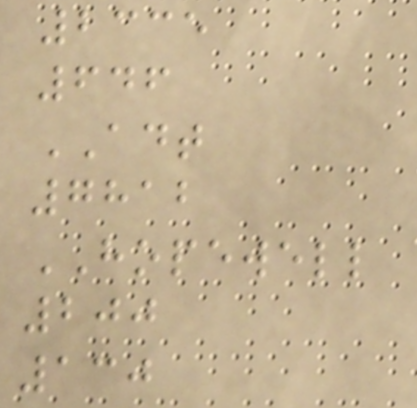2335
646
ADT
7812
HOPEWELL
200
130
